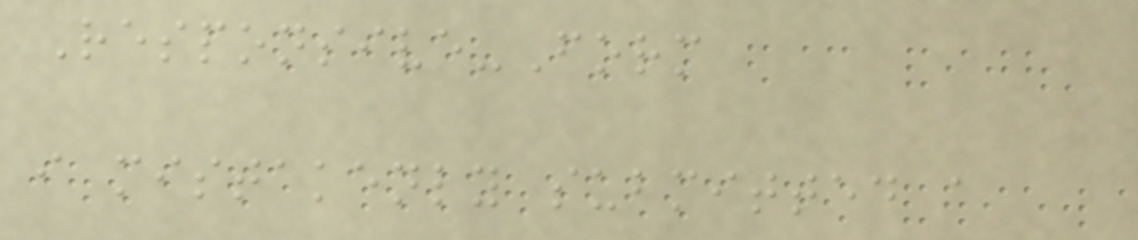Responsive-Form
i mistakenly submitted a
